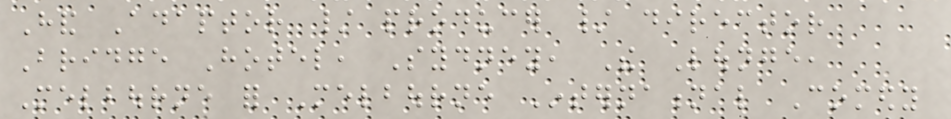Hand Adaptor / producer / director
Bridge Hotel, Sydney, The Lounge,
Melbourne for Melbourne International Comedy
